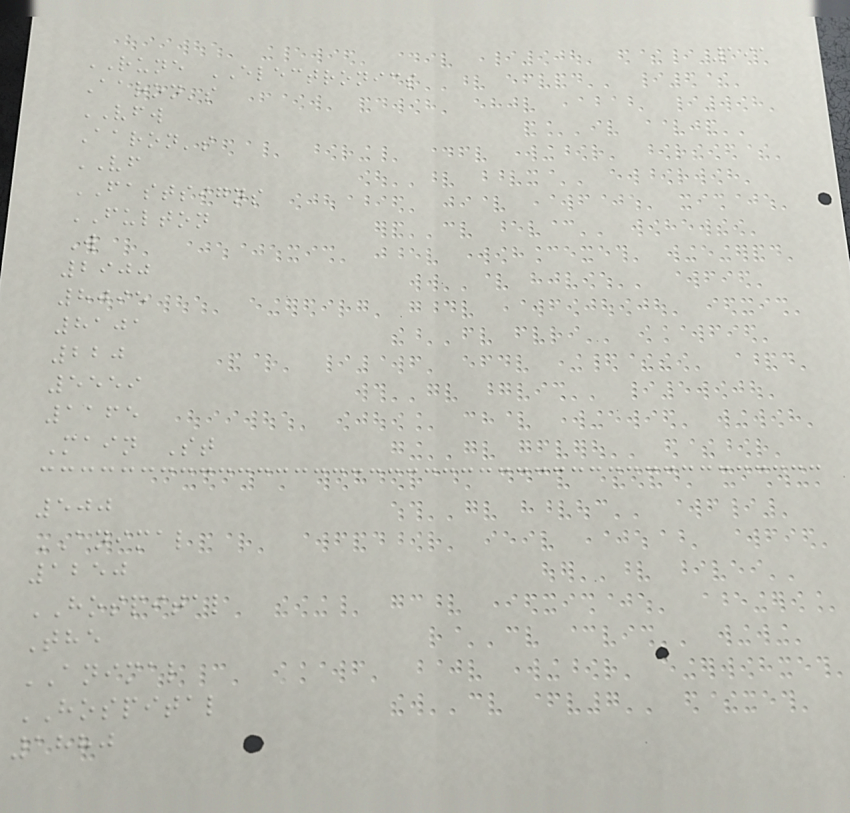191
RUNE ELECTRONICS
Aaron's
VFW
Aaron's
VF
FASTSIGNS
FULTON
W
2900
8095
8101
220
5559
1165
Main St
500
ANIMAL
1250
HOSPITAL
The
ANIMAL
HOSPITAL
1880
